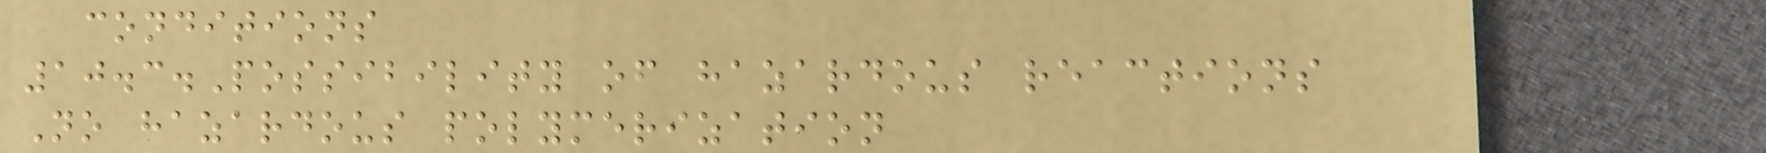conditions
10.3.Possibility of hazardous reactions
No hazardous polymerization
